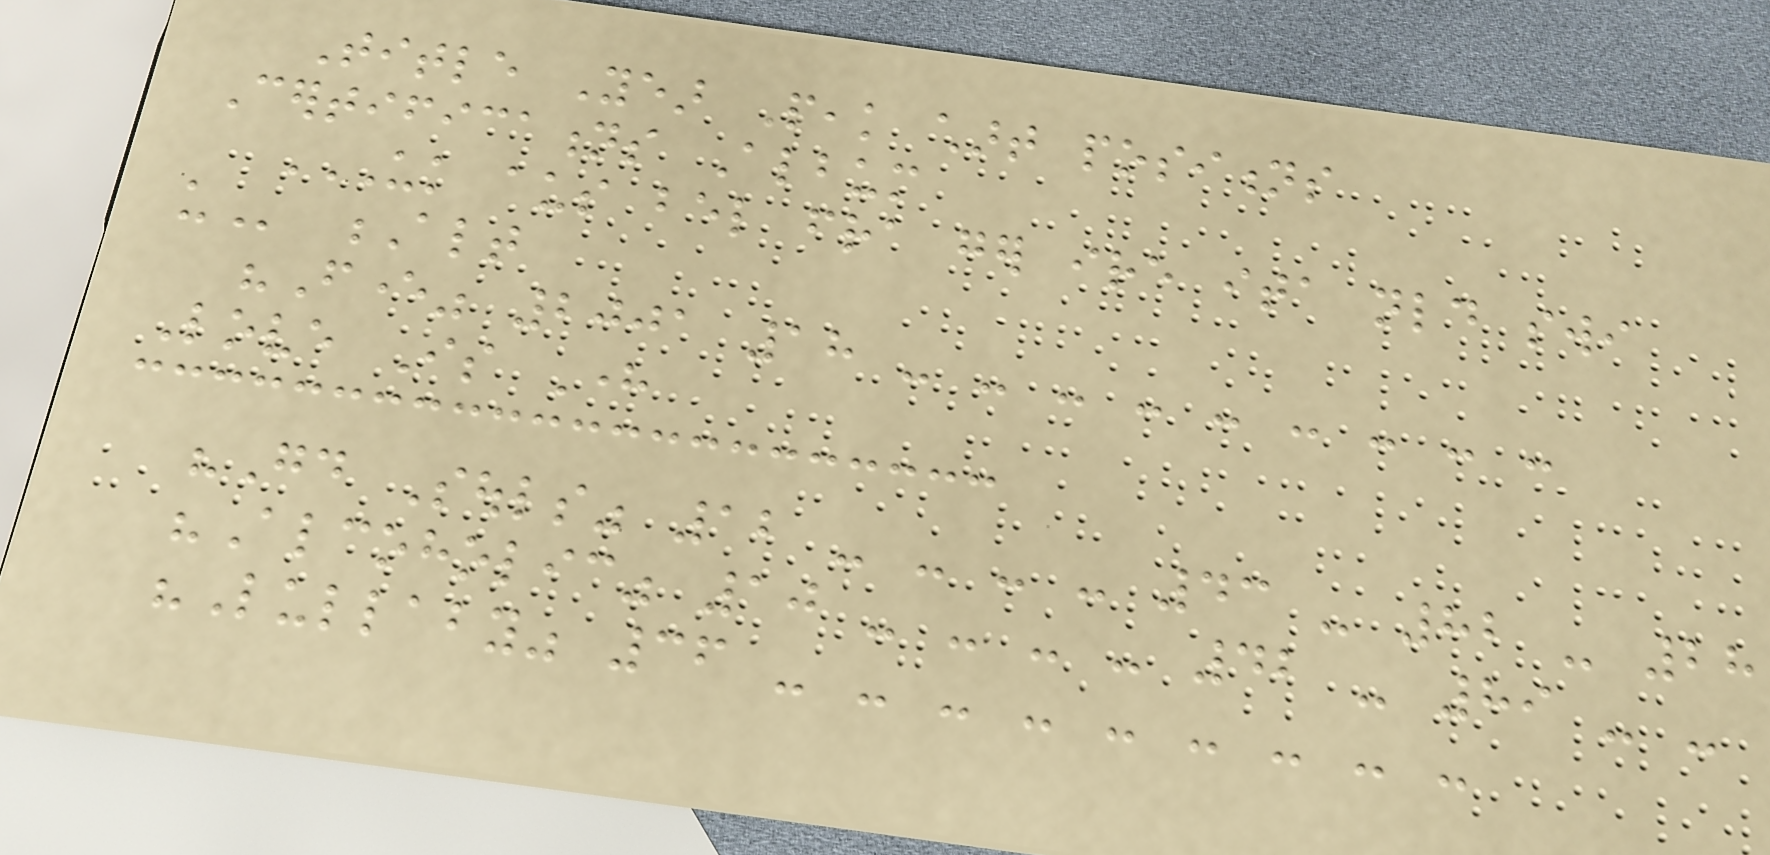Title Year Peak chart positions
Certifications Album
UK AUS BEL FRA GER IRE ITA NLD SWI
US Alt
"Fever" 2001 18 - - - - - - - - -
Love Is Here
"Good Souls" 12 - - - - 43 - 82 - 28
"Alcoholic" 10 - - - - 42 - 89 - -
"Lullaby" 36 - - - - - - - - -
